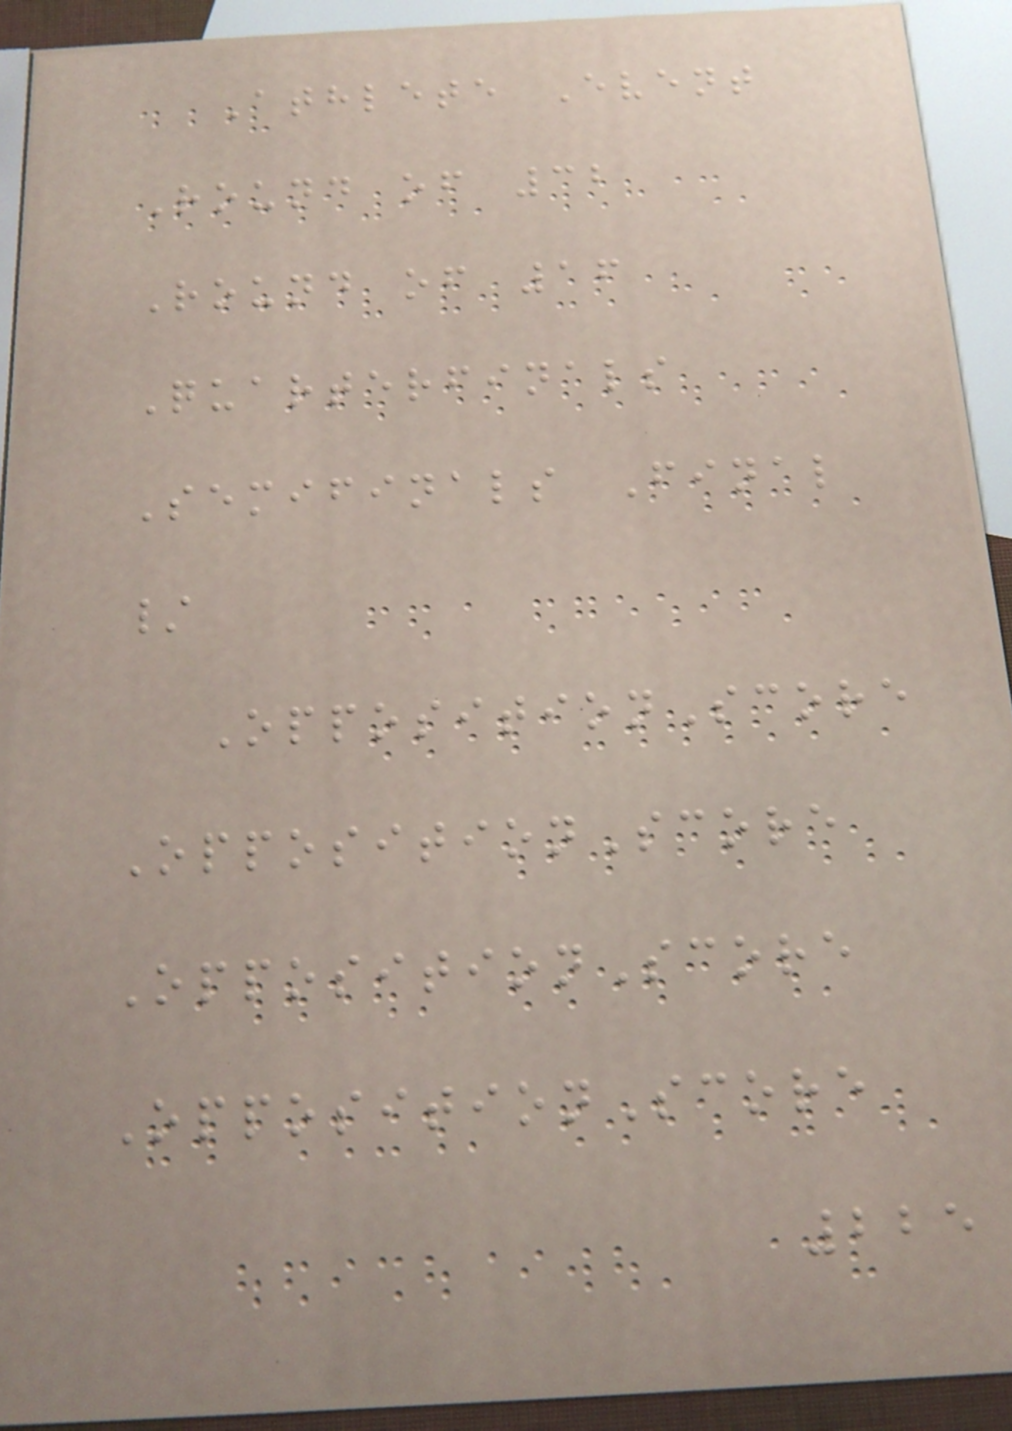Athlete Event
Round of 32
Round of 16
Quarterfinals
Semifinals Final
/
OppositionScore
OppositionScore
OppositionScore
OppositionScore
225
